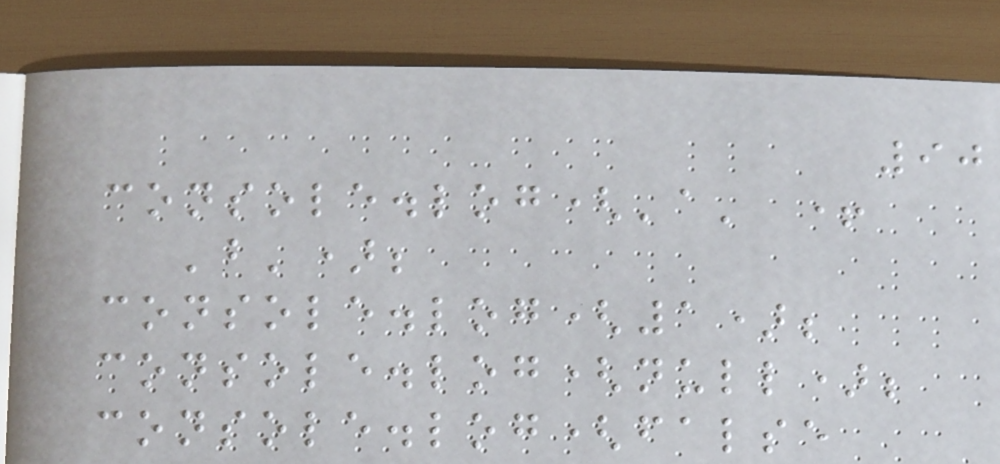90
console.log('a' +
'b');
console.log(1);
console.log(null);
console.log(false
